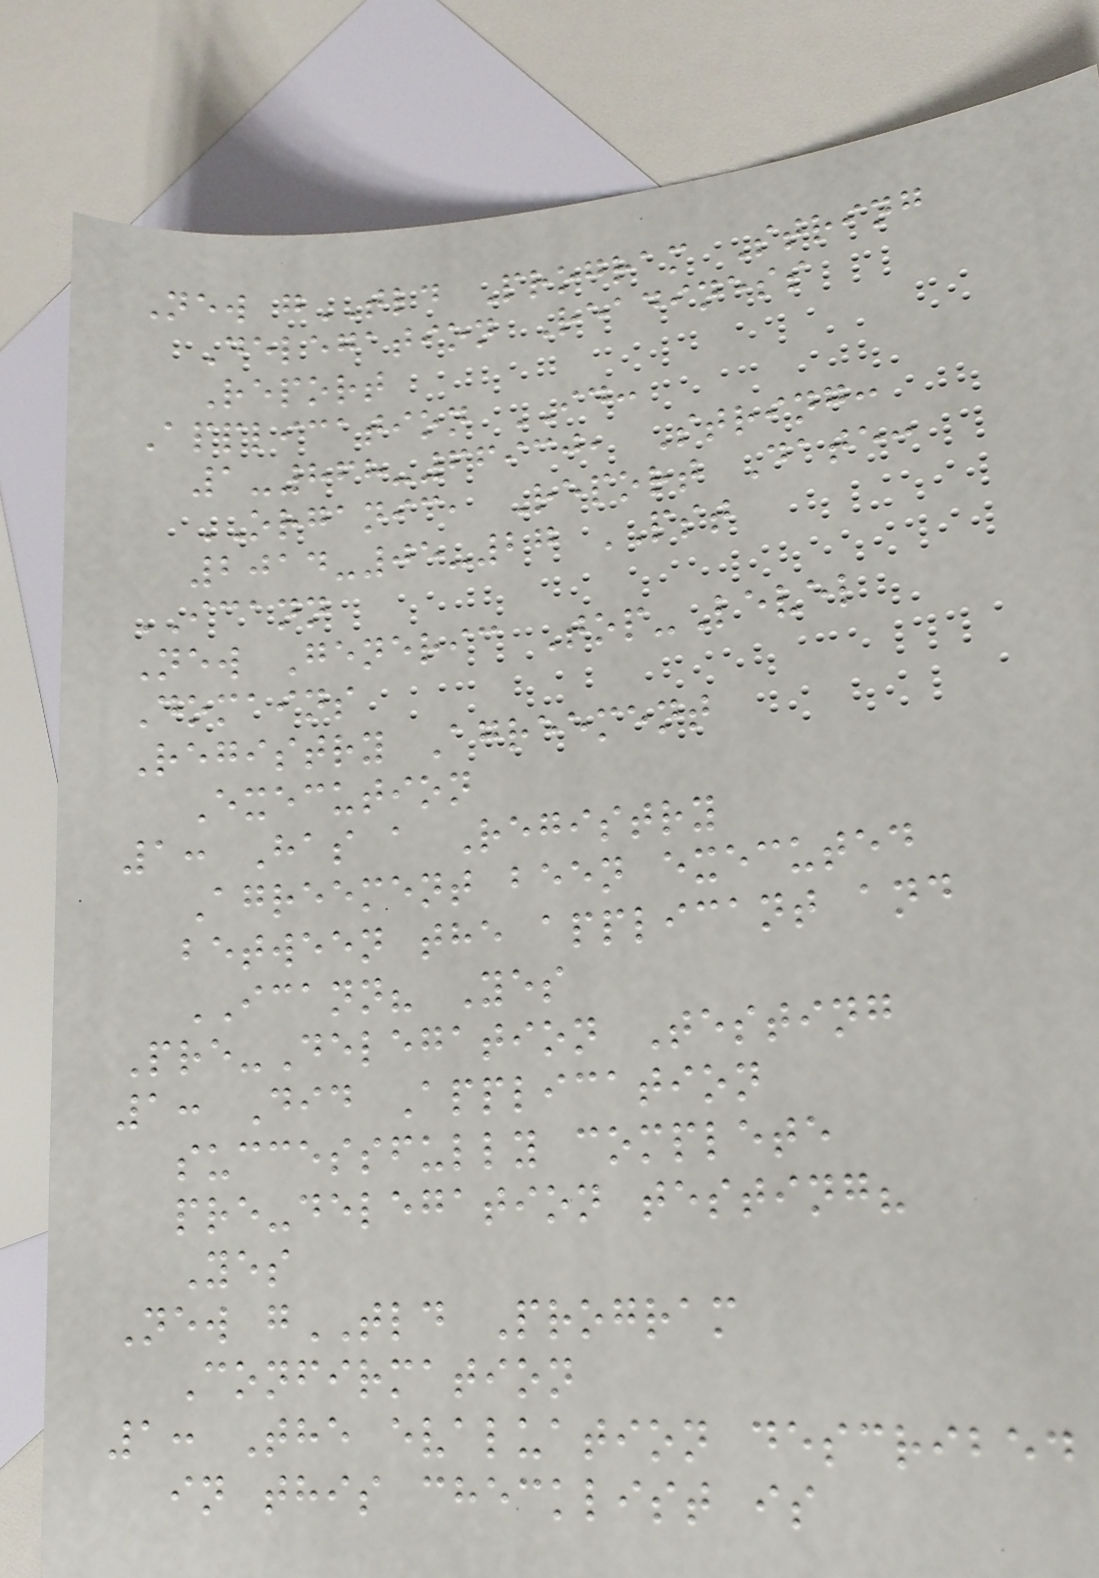New gTLD Program String
Delegation Readiness
Report
Application ID:
1-868-66930, String:
ORGANIC, Report Date:
2014-05-27 PST
ICANN
New Generic Top-Level
Domains
Registry Agreement
Execution
1: Has a Registry
Agreement been executed
between the applicant and
ICANN? Yes
Pre-Delegation Testing
1: Did Application
successfully complete
pre-delegation testing?
Yes
New gTLD Program
Confirmation
1: The evaluation described
in this checklist is
